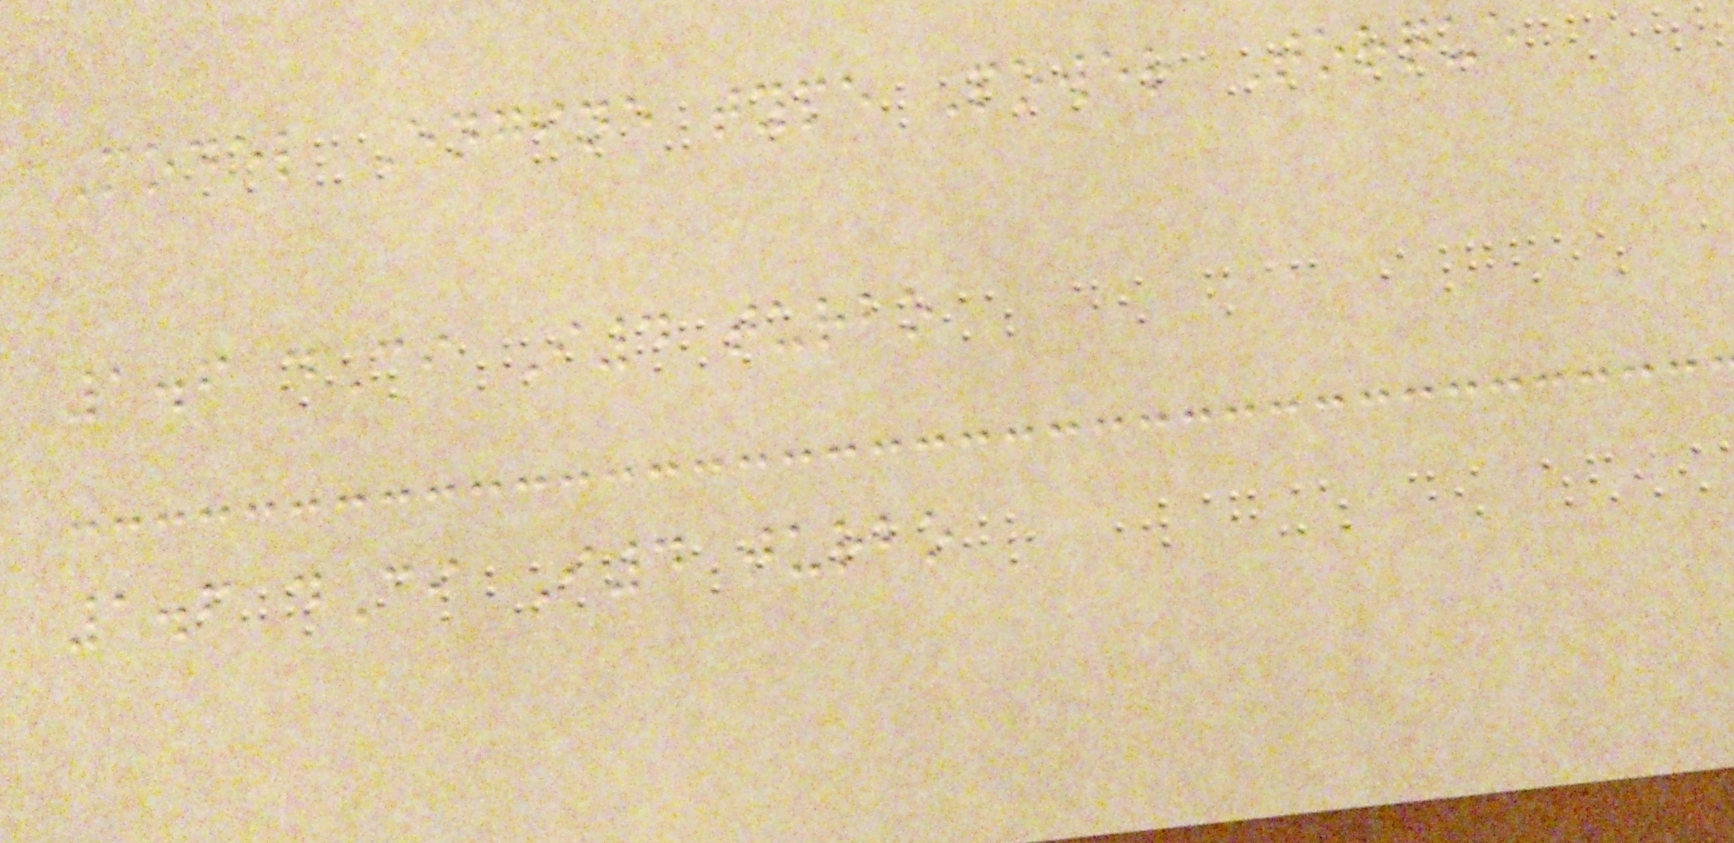Model Engine type Power Torque
1.6 dCi I4 turbo
1.6 dCi I4 turbo
